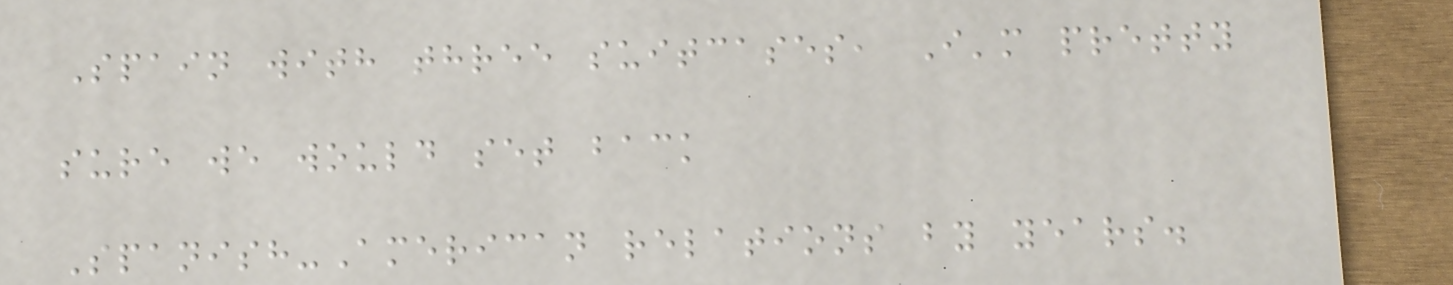Spain with three suitcases, I'm pretty
sure we would set back
Spanish-American relations by years.
